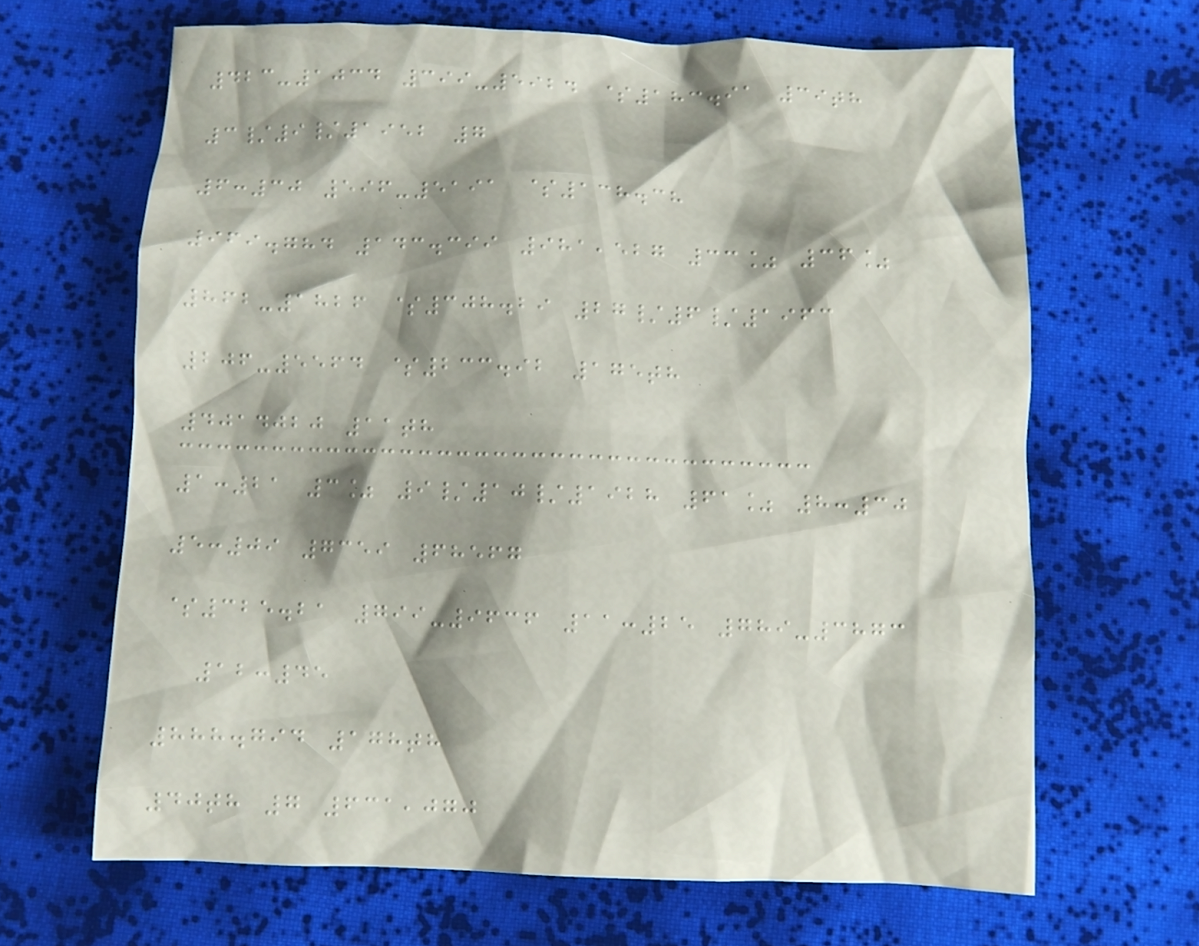423-1034 399-5924 $183.91 39th
3/9/1952 7
6:30 596-5191 $138.38
969.784 143.399 981,527 33% 36%
862-1826 $308.29 27/6/1963
206-5564 $233.92 175th
4014020 11th
1:21 3% 9/10/1928 61% 8:30
5:09 7359 68567
$325.21 799-9636 11:25 789-3873
12:45
888.794 178th
40th 7 631,070
